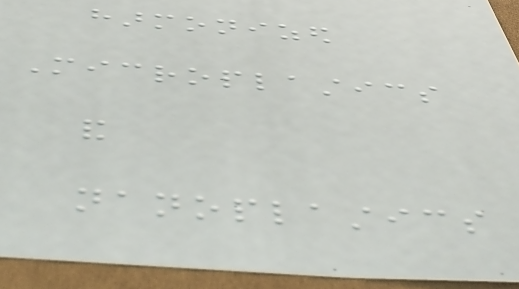harmonized
Microplastics
and
nanoplastics
